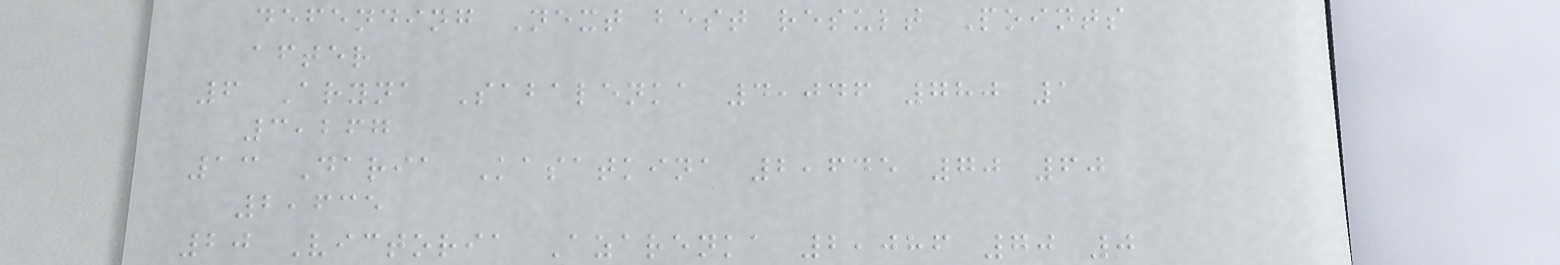defending Next best result Points
after
6 Aryna Sabalenka 4,046 780 1
3,267
13 Daria Kasatkina 2,645 70 60
2,635
20 Victoria Azarenka 2,086 70 0
